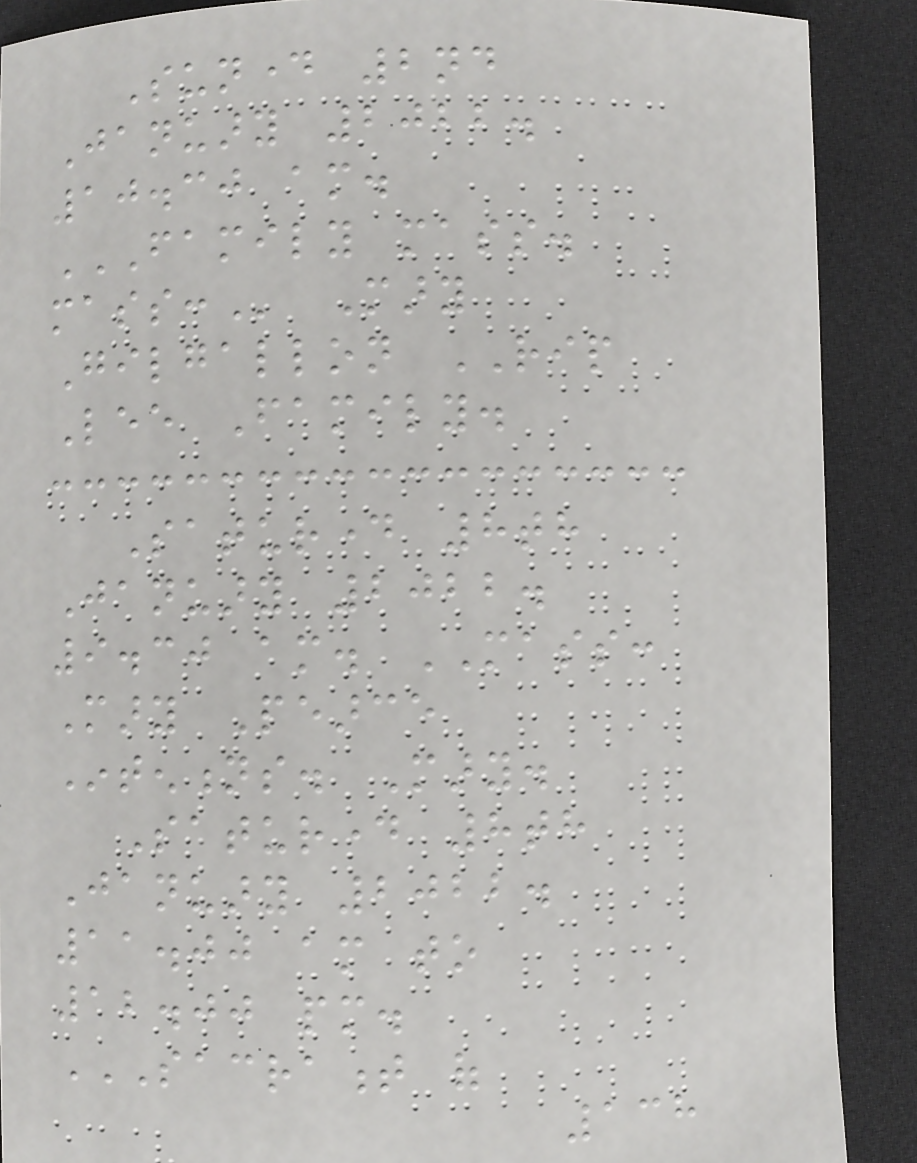Sunday 2nd
January 2022.
10.30 am.
FAMILY MASS.
MASS: Mary
Gilgallon RIP
Lee Family.
Saturday 8th
January 2022.
9.30 am. MASS:
Mary Pearce
Intentions. Mary.
Saturday 8th
January 2022.
11.00 am to
12.00 pm.
SACRAMENT OF
138
